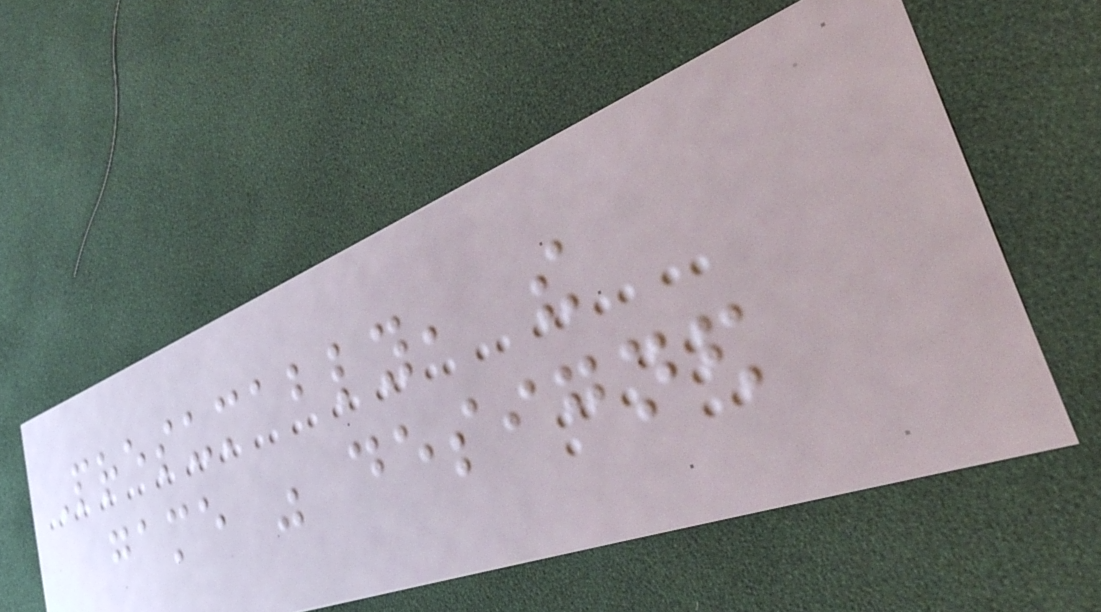Presumably, the
game was designed
